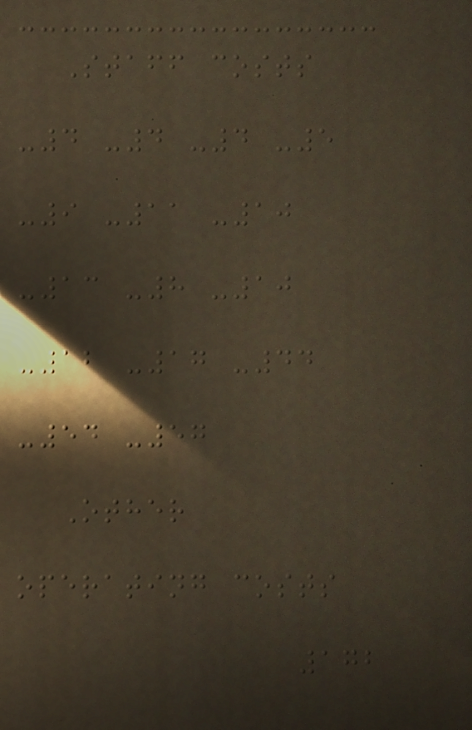Staff costs
-4 -4 -4 -5
-9 -11 -10
-13 -8 -10
-12 -17 -44
-54 -57
Other
operating costs
172
